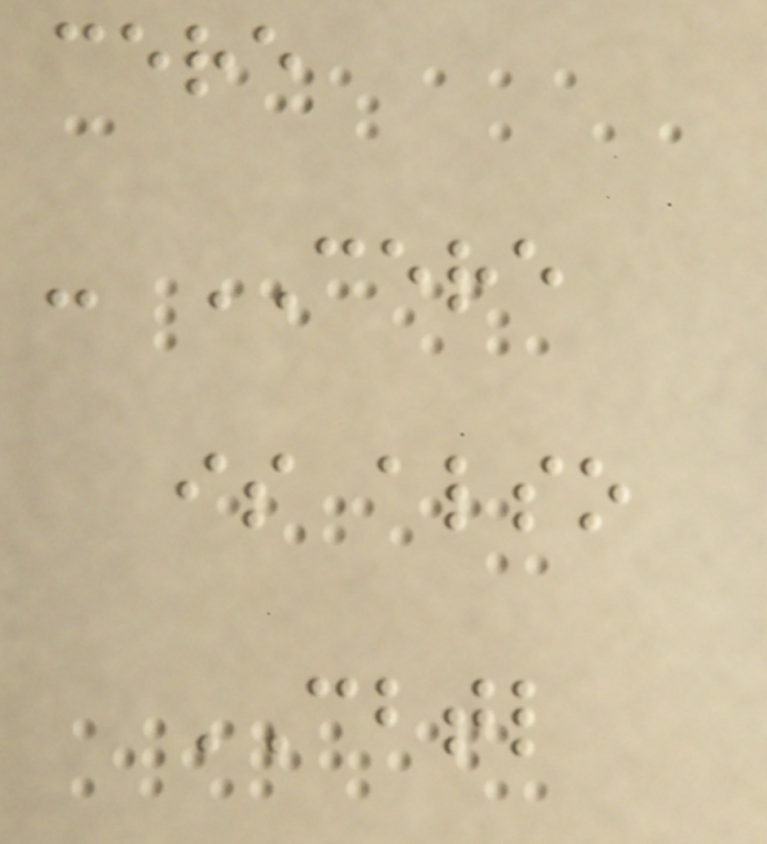cere
- CERE
is also
CBTL
